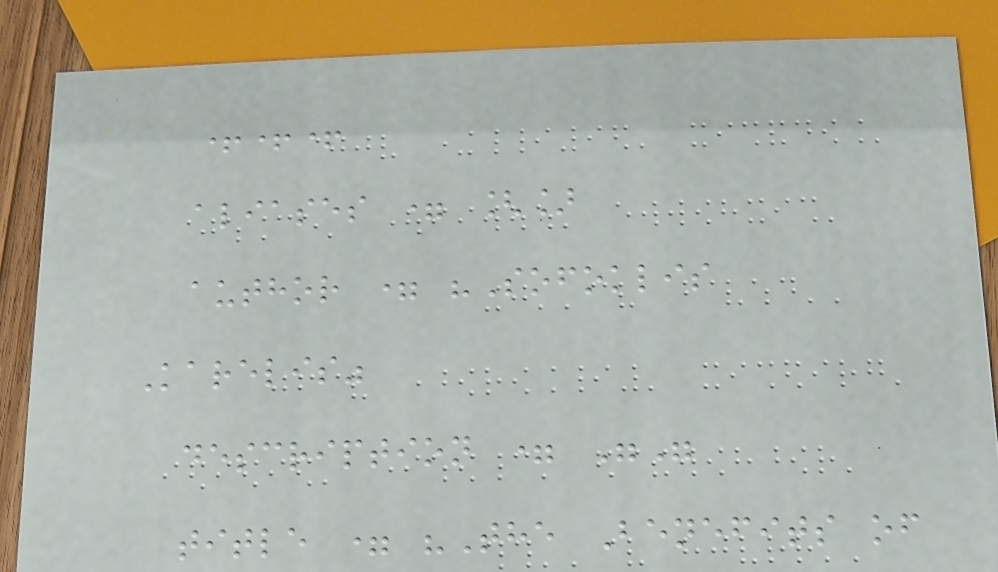+++
aliases = []
author = "Sofoklis
Karelis"
description = ""
title = "The Benefits of
